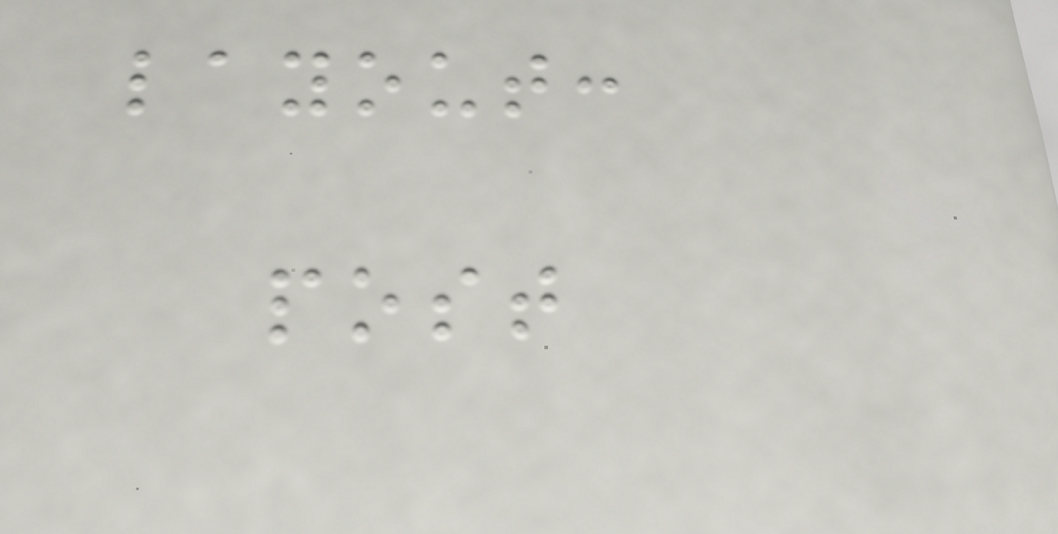layout:
post
